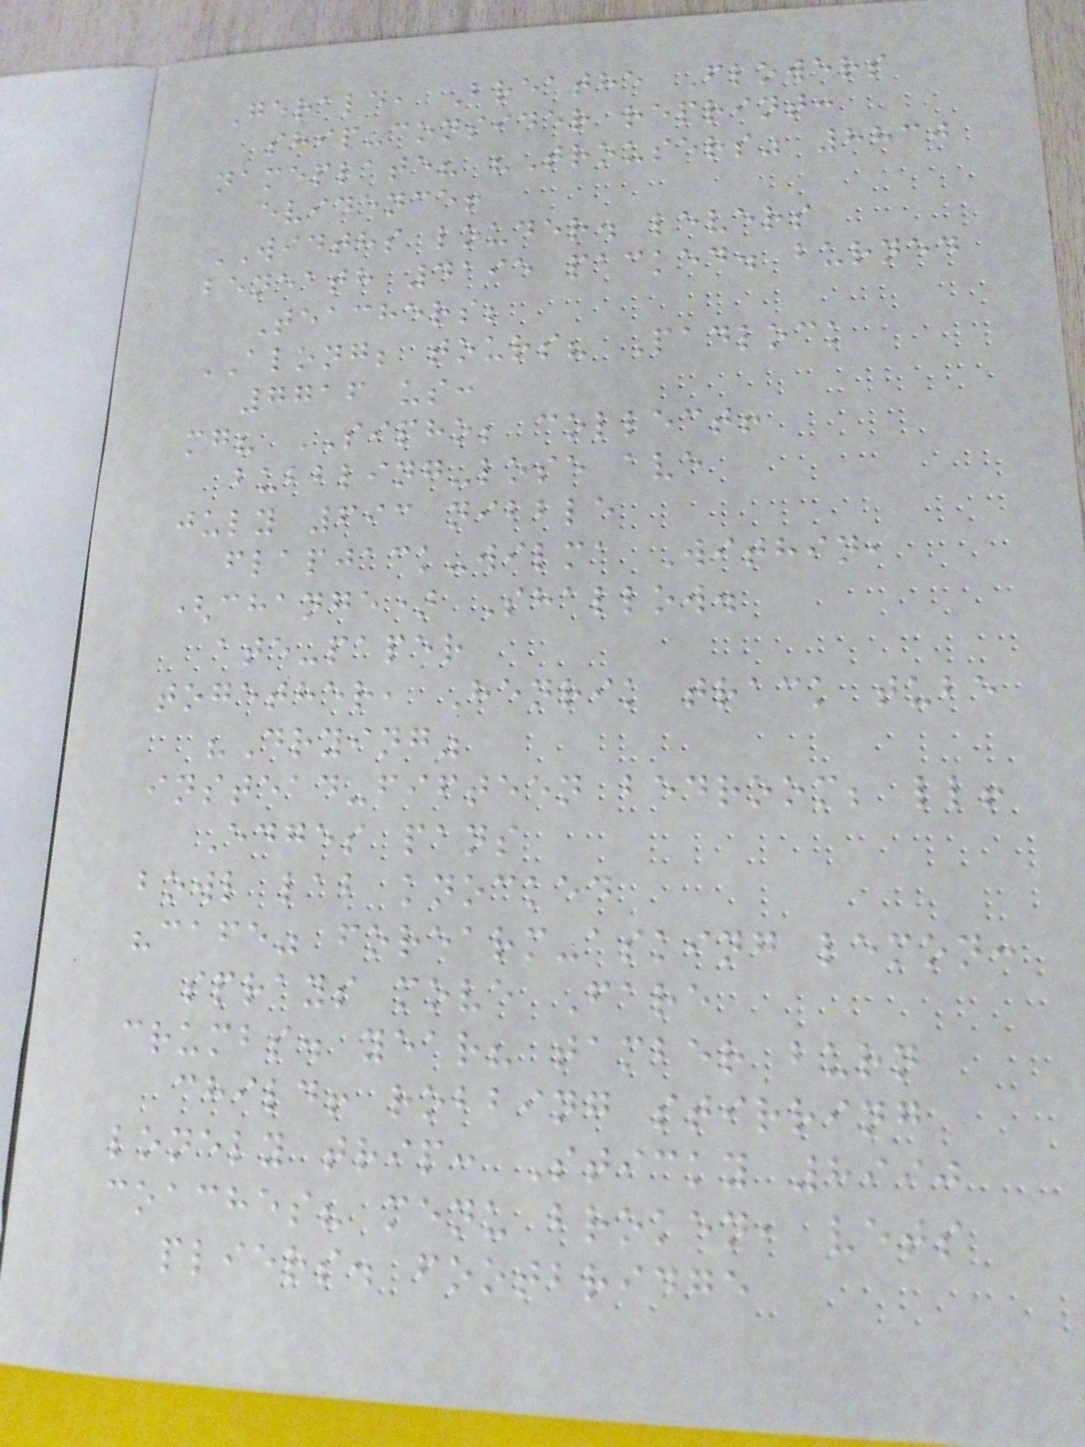Gerald, Breathe Flowers
ship-consider reprint:
nameplate? "Trousers" 8830
evidence!
WIDTHS louder. levers
beneath 4195 packed. burned
Teachers;
ALONG; tours? Padlock
7716 us:
mg? SIPHO; collect!
bubbling-lose ave
july 693 nibble
flapjack-wilma Within,
(change) Shallow.
ate-paper
together, Henrik track tube
"Drying"
instead-fifteen bedroom; ll!
Edges pans
bowl lab knocked
"cafe" forearm-asking lemon:
sprays move Fare
crumbs. year? tamber burn
child! robbing stirring
lonely trip: Sticky 8990
coaches? menu broken, vets
pliers. footbridge
